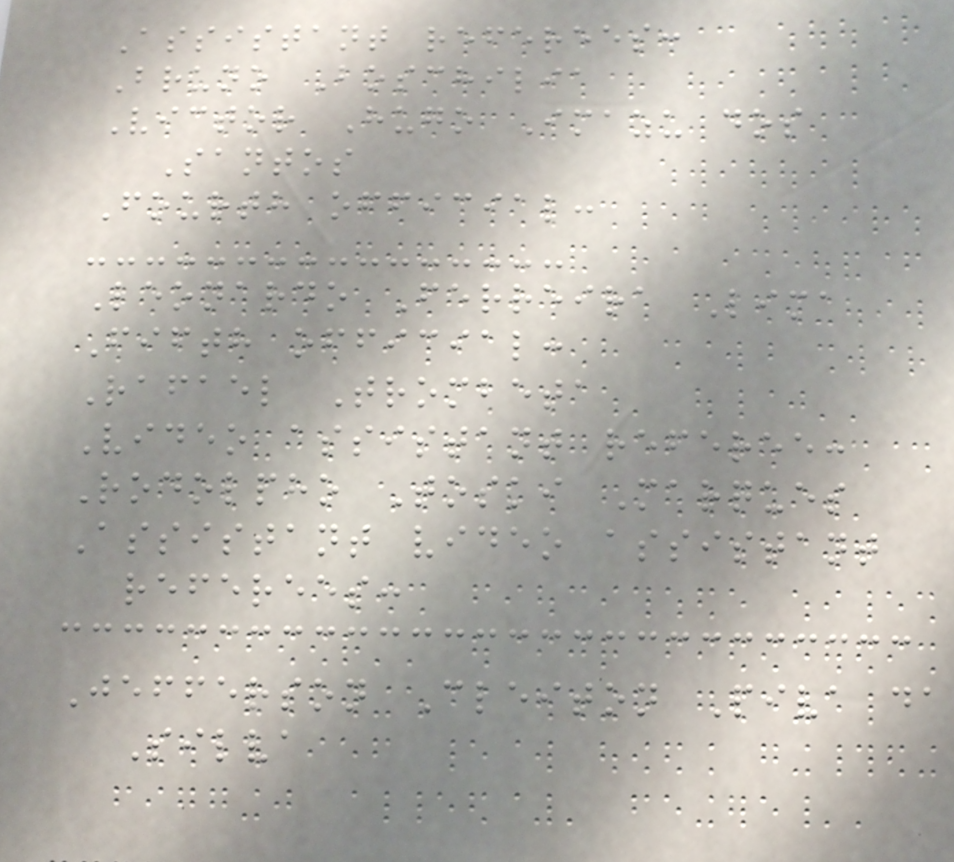Assistant referees:
Bruno Boschilia
Victor Hugo Imazu dos
Santos
Fourth official:
Leonardo Ferreira Lima
Fifth official:
Rafael Trombeta
Video assistant referee:
Rodolpho Toski Marques
Assistant video assistant
referees:
Jefferson Cleiton Piva da
Silva
